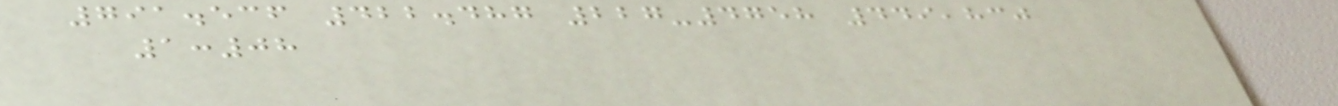791.536 422.487 227-4758 449,830
1:08
